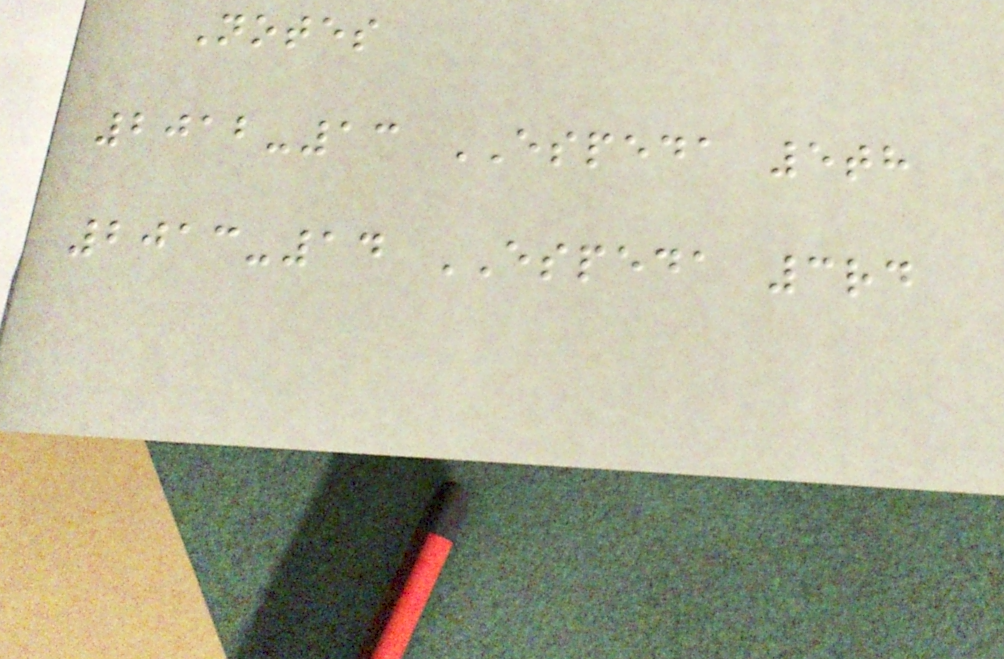Notes
2012-13 ESPEDA 5th
2013-14 ESPEDA 3rd
